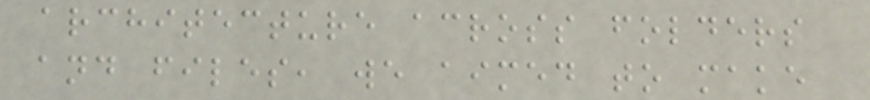architecture across folders
and files, we aimed to make
